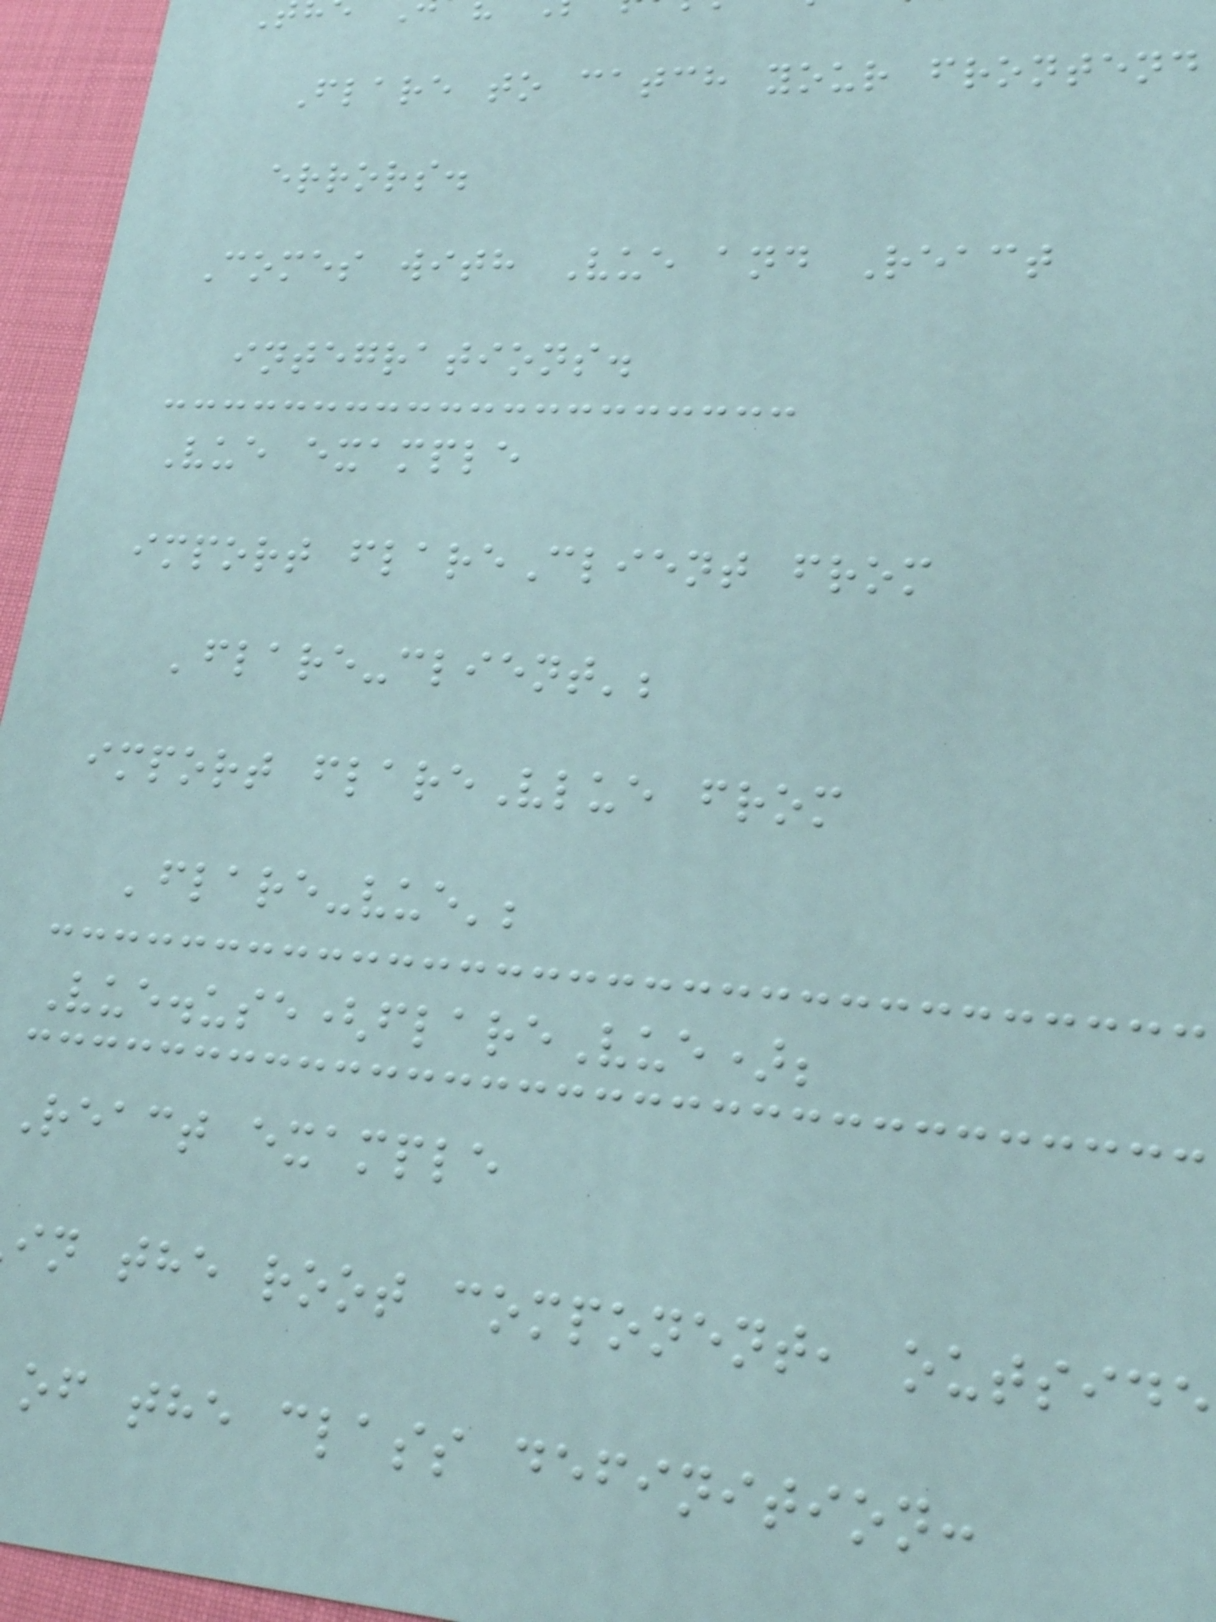Flare to catch your frontend
errors.
Comes with Vue and React
integrations.
Vue example
import flareClient from
'flare-client';
import flareVlue from
'flare-vue';
Vue.use(flareVue);
React example
in the root component, outside
of the class definition:
